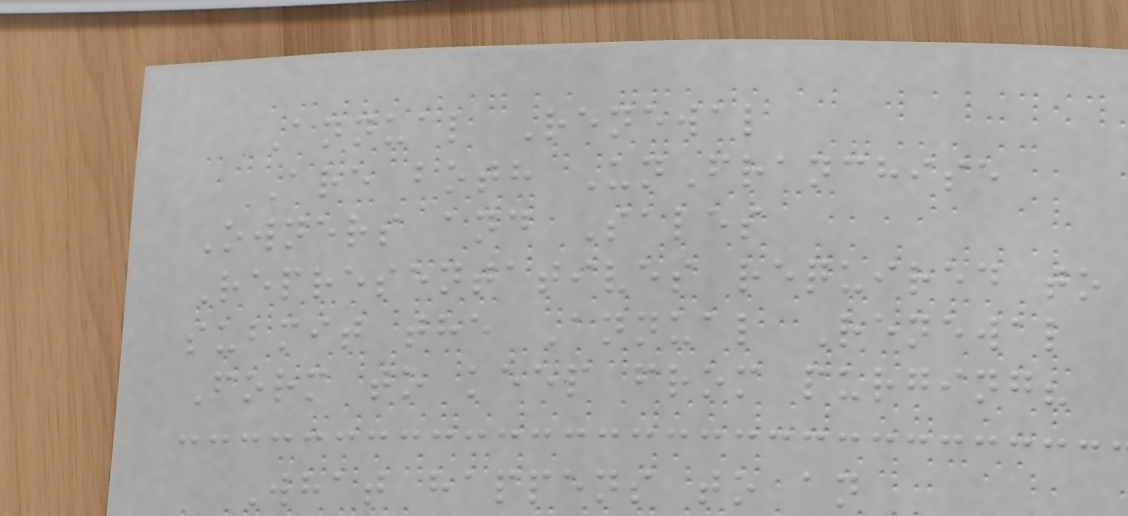Annual Renewal
Are both UnFranchise
Owners and Sales
Representatives required to
submit the Annual Renewal
Form to keep from purging?
What happens to an
